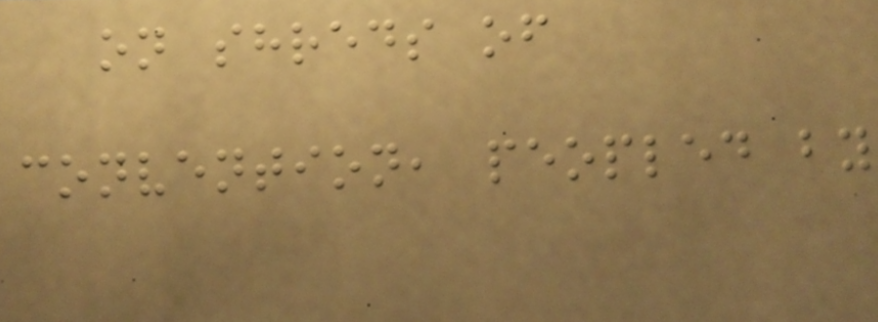on shreds of
convention, peopled by
